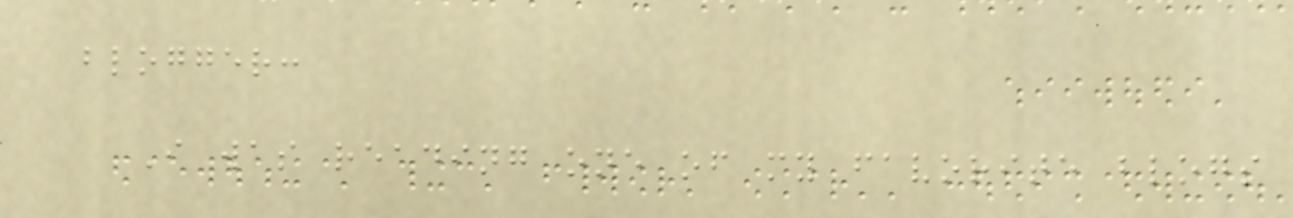blogger:
I was reading one of my favorite blogs
